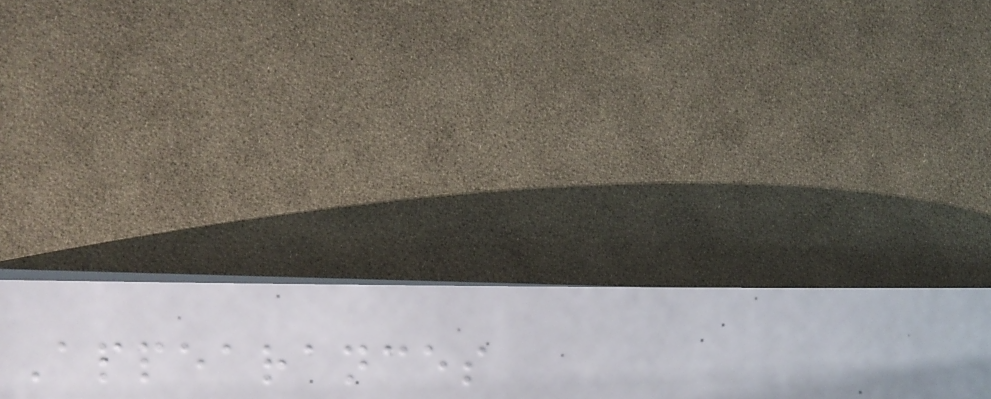Appearances
